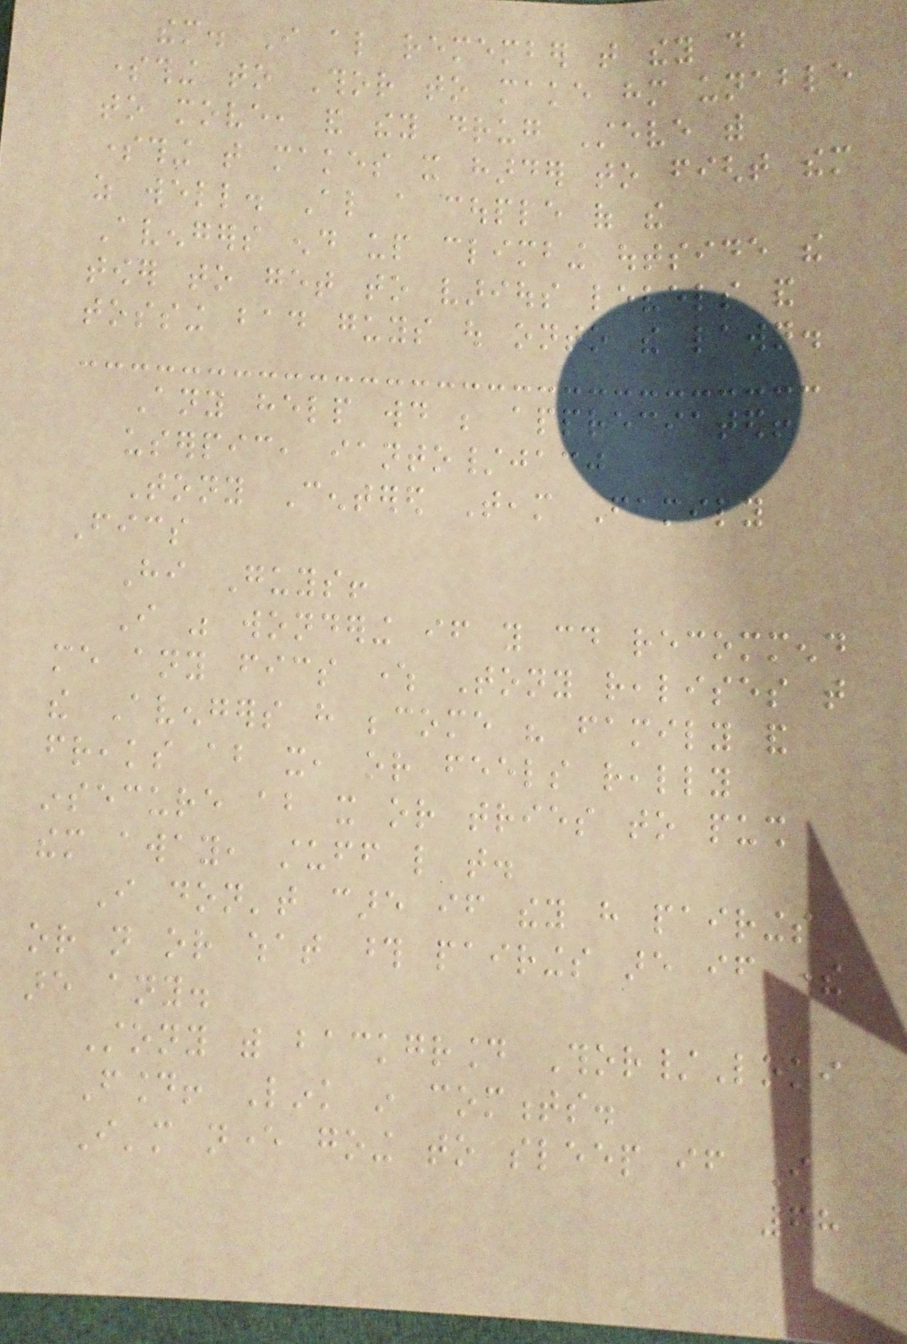them. I also remember that they do
something to Thor to make him unable
to move, and they drug Steve with
something that makes it harder to fight them
as well. Also a couple of the
Avengers end up climbing outside the
tower to get to various levels and
tossing bad guys out onto the lawn.
Any help would be appreciated!
userpic, ianto/jacj
Tony Centered Team Family
Fics
Hi Guys!
I was wondering if you could recommend
me any fics where Tony realises that
the Avengers have become his family and
freaks about it, or feels really
insecure about it or tries to push
them away, stuff like that.
I don't care if they have pairings
or not or what those pairings are if there
are any.
Stony with background Thor/Loki
Found! Link in comments.
I'm never going to sleep if I
68
